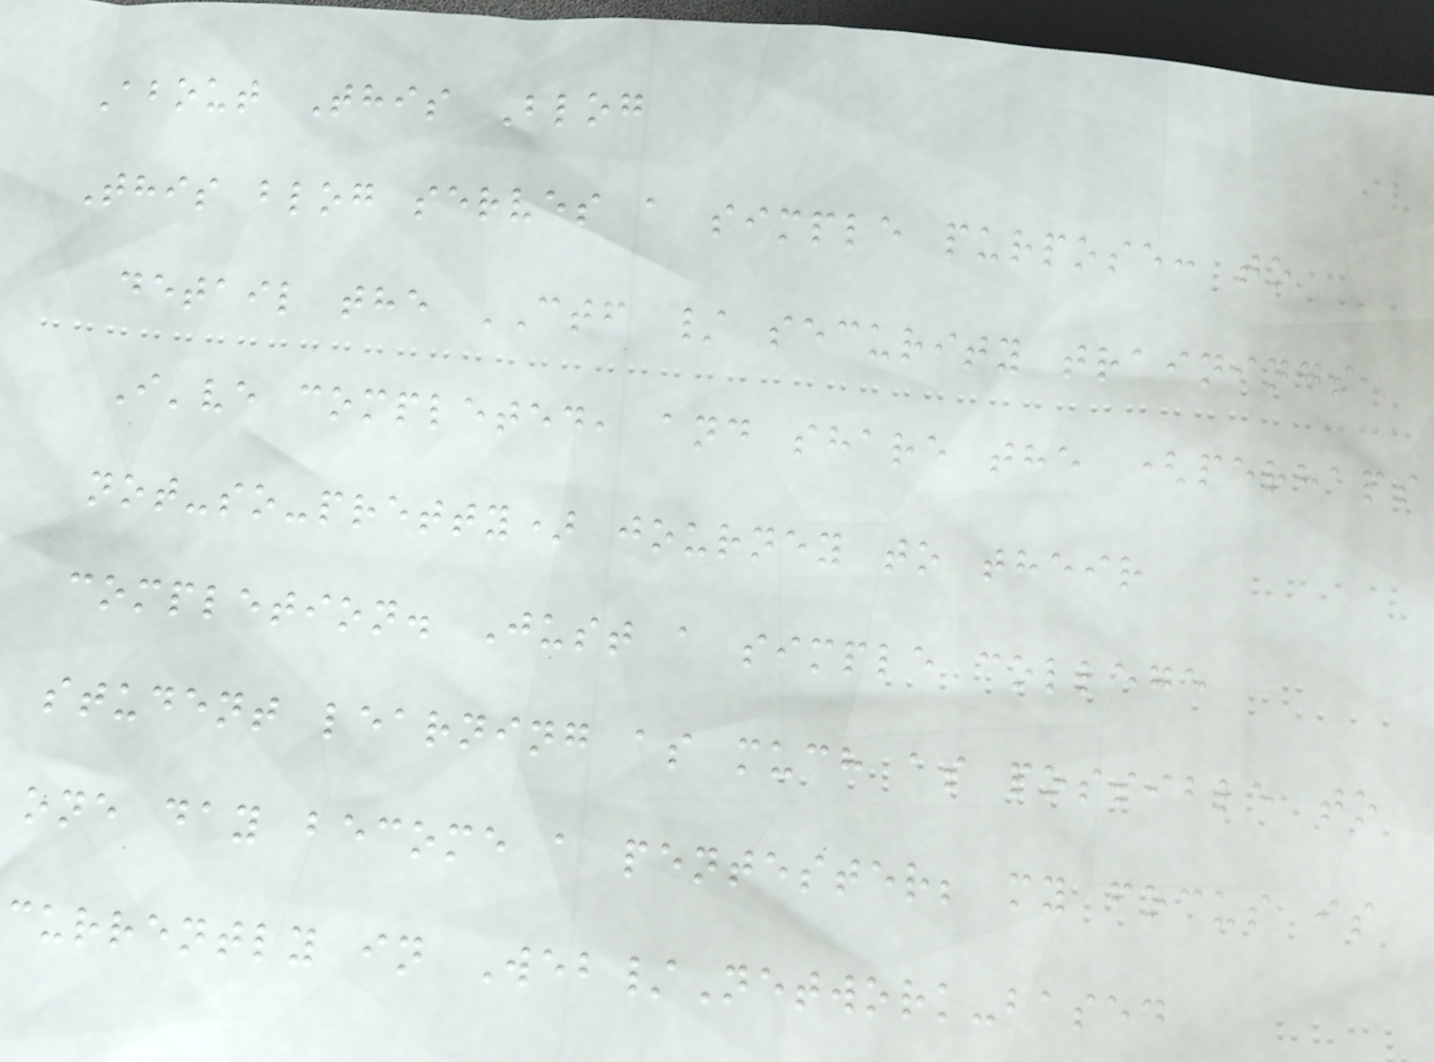About This Blog
This blog serves a simple purpose: to
detail the CTF / security trainings
I've completed, and share the (perhaps
not-so-pretty) journey to their
completion. Just a simple college
student learning as much as possible to
one day become a pentester; my focus is
currently in Web/Network-based
